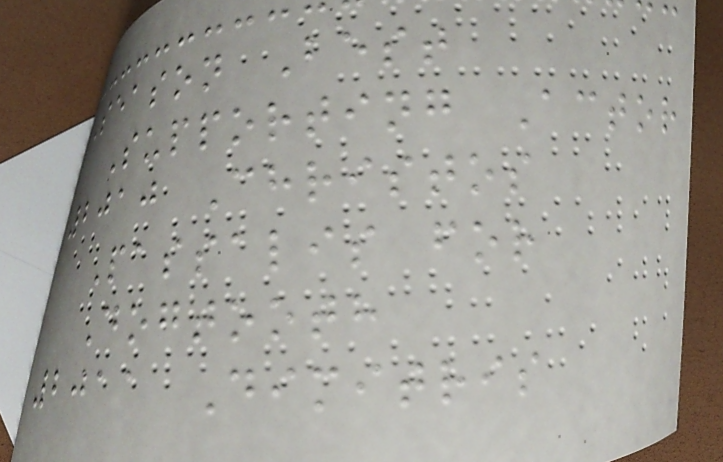Season Best
Supporting Actor
2010 Christos
Passalis for
Dogtooth
2011 Dimitris
